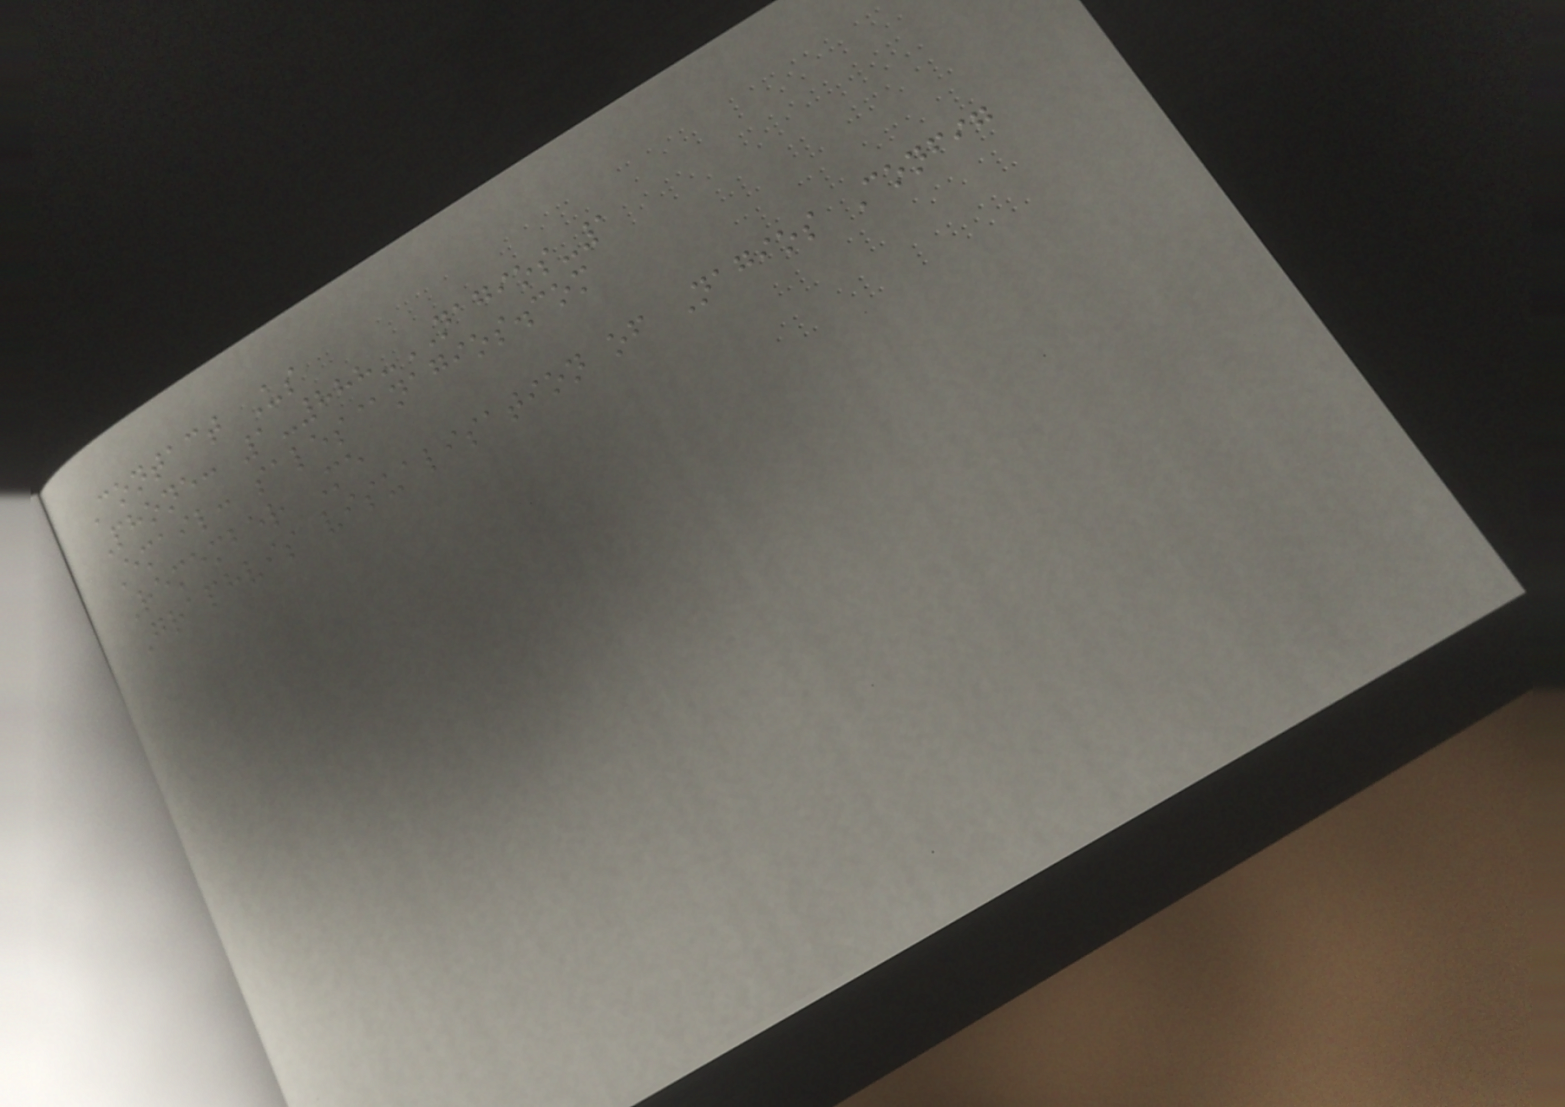Contact Us
Phone: 1-888-NAGIOS-1
Email: sales@nagios.com
Remember Me
Graphvis visualisation of Nagios Config
